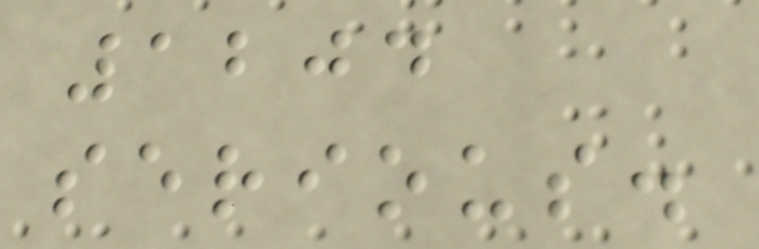1204
serious.
